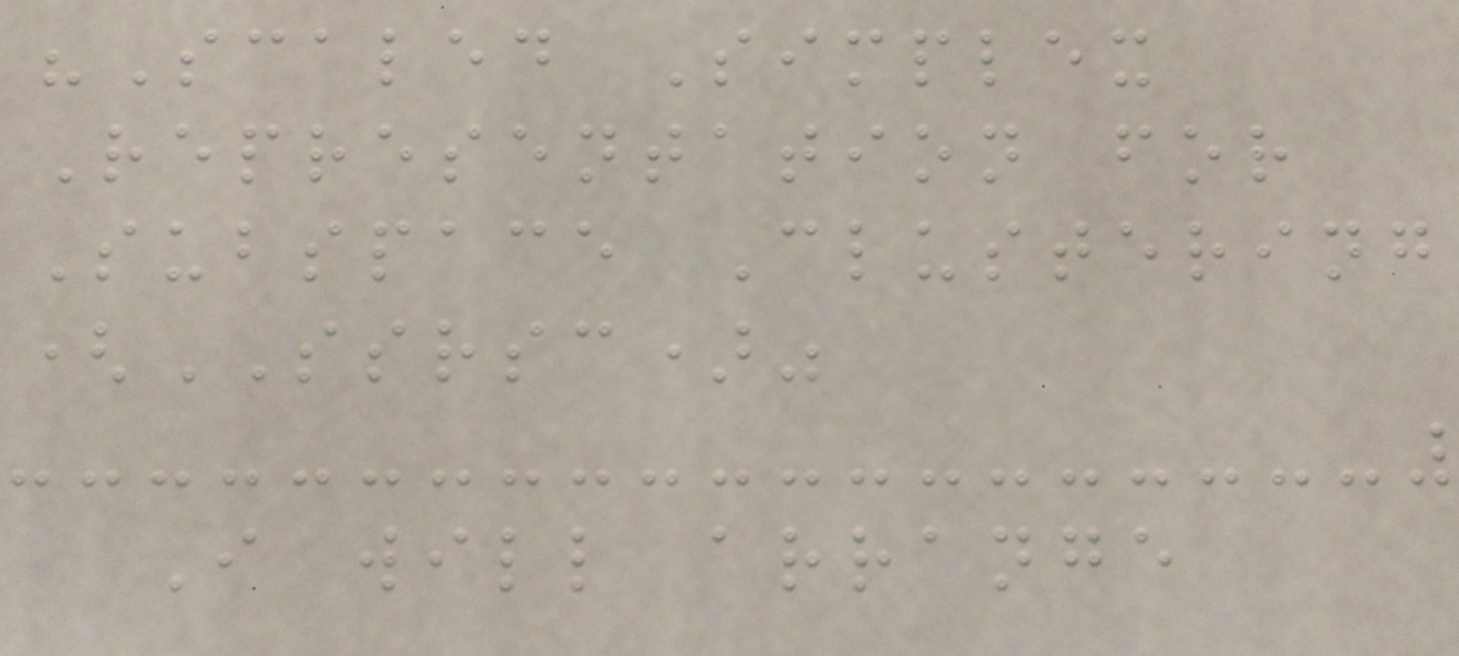"Scaled Simplex
Representation for
Subspace Clustering
(SSRSC)"
I will arrange
